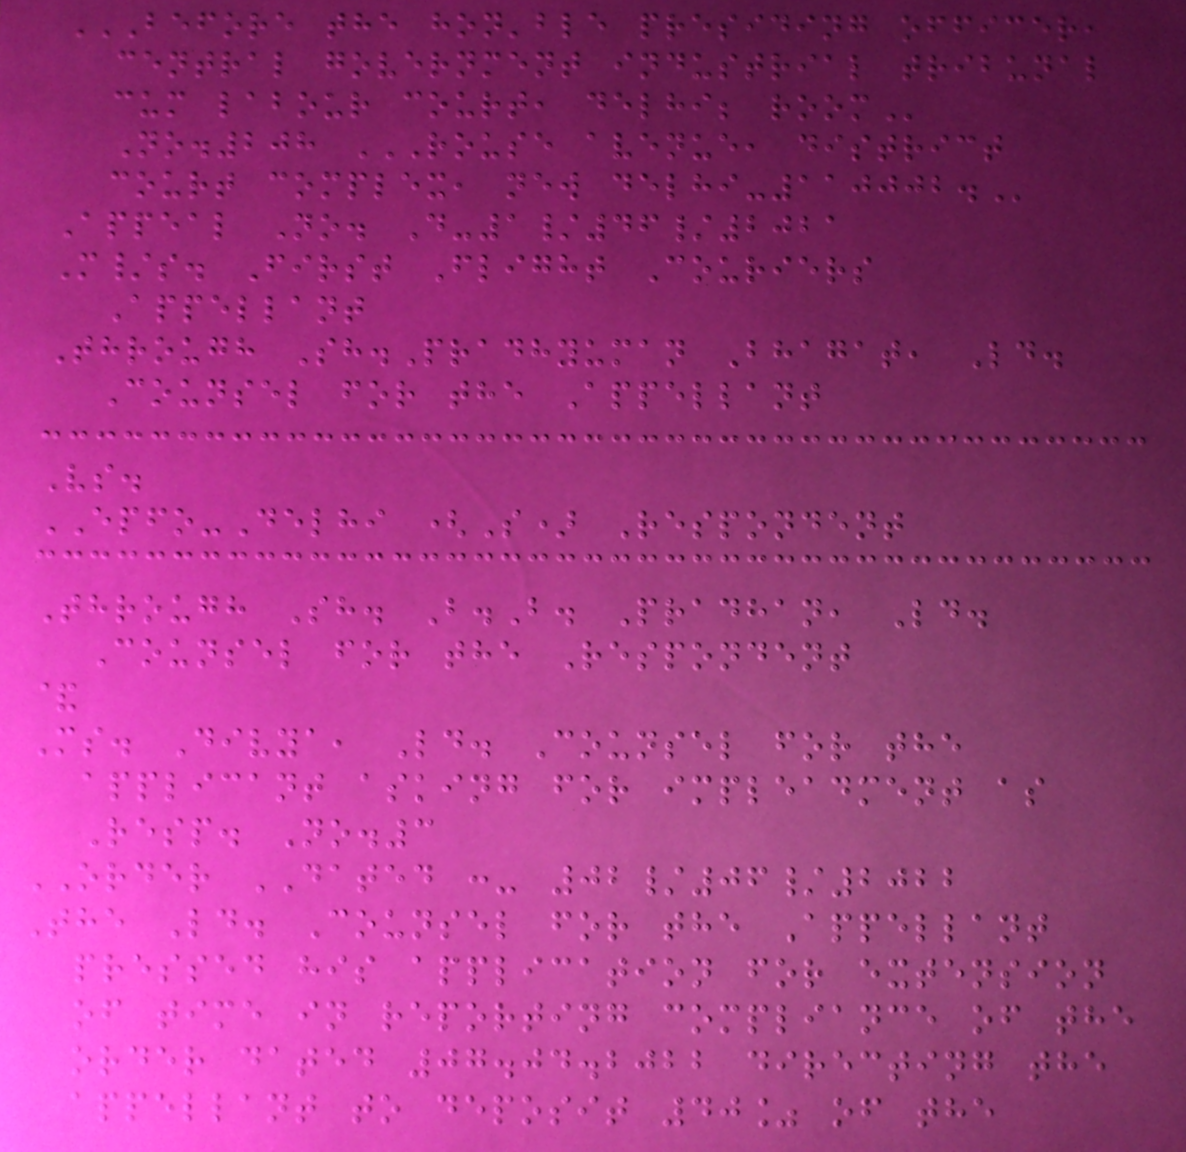BEFORE THE HON'BLE PRESIDING OFFICER,
CENTRAL GOVERNMENT INDUSTRIAL TRIBUNAL
CUM LABOUR COURT, DELHI; ROOM
No.208 ROUSE AVENUE, DISTRICT
COURT COMPLEX, NEW DELHI-110002.
Appeal No. D-1/46/2021
M/s. First Flight Couriers
Appellant
Through Sh.Pradhyuman Bhagat, Ld.
Counsel for the Appellant
Vs.
EPFO-Delhi (S) Respondent
Through Sh. B.B. Pradhan, Ld.
Counsel for the Respondent
&
Ms. Divya, Ld. Counsel for the
applicant asking for impleadment as
Resp. No.3
ORDER DATED :- 02/06/2022
The Ld. Counsel for the Appellant
pressed his application for extension
of time in reporting compliance of the
order dated 07.04.2022 directing the
appellant to deposit 40% of the
